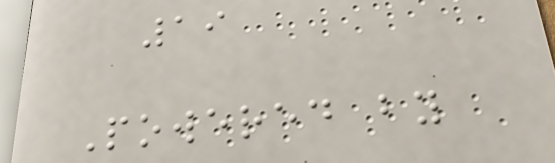19
Powered by
